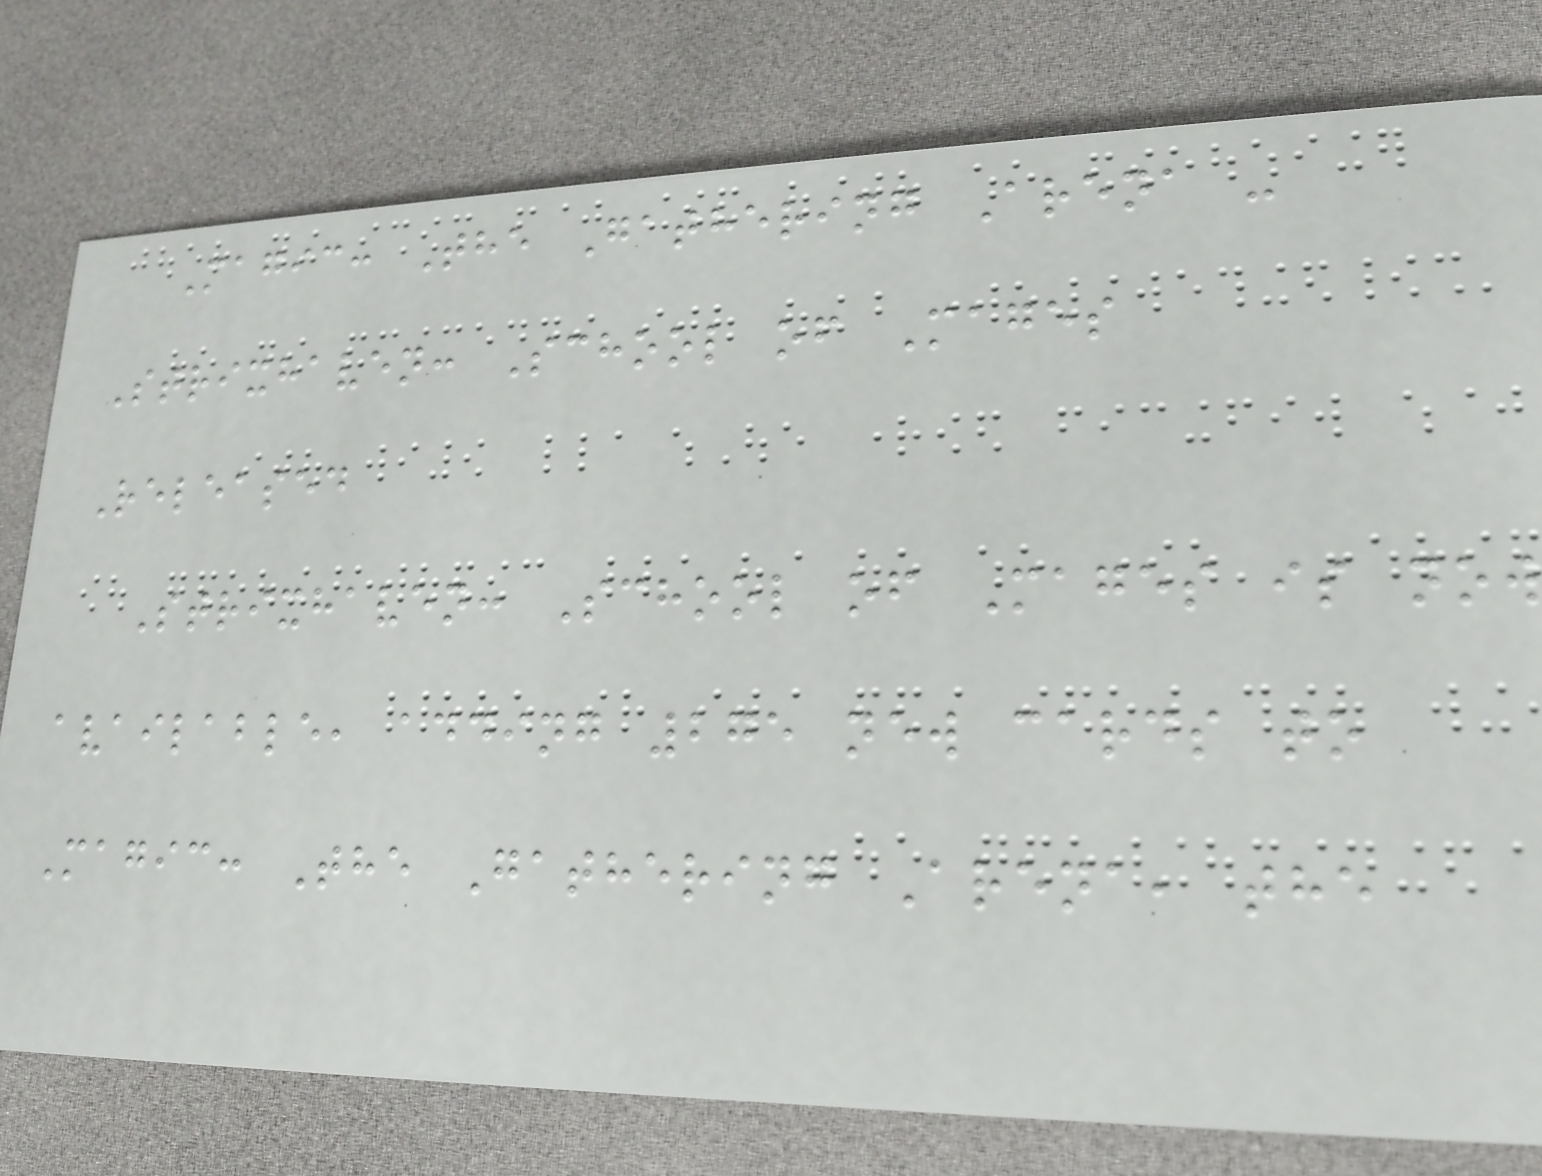Magic: The Gathering Arena -
Strixhaven: School of Mages
Released
Strixhaven: School of Mages is now
available, adding 275 new cards to
Magic: The Gathering Arena, the
